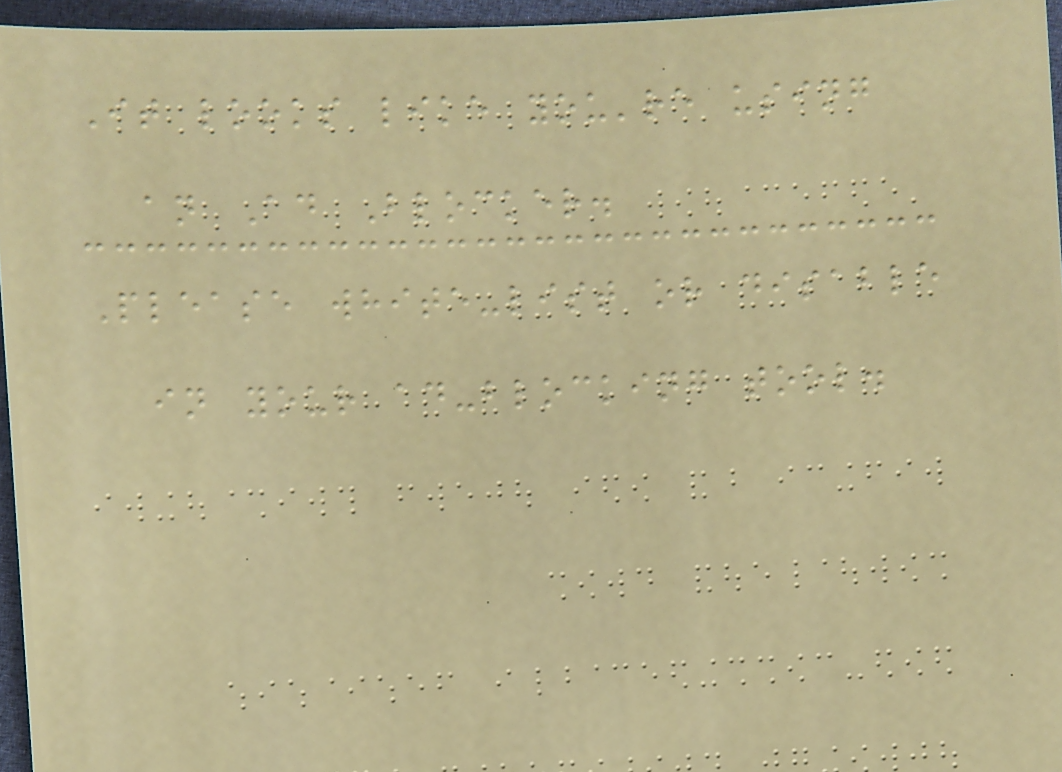It looks like you're using
an Ad Blocker.
Please white-list or disable
in your ad-blocking tool.
